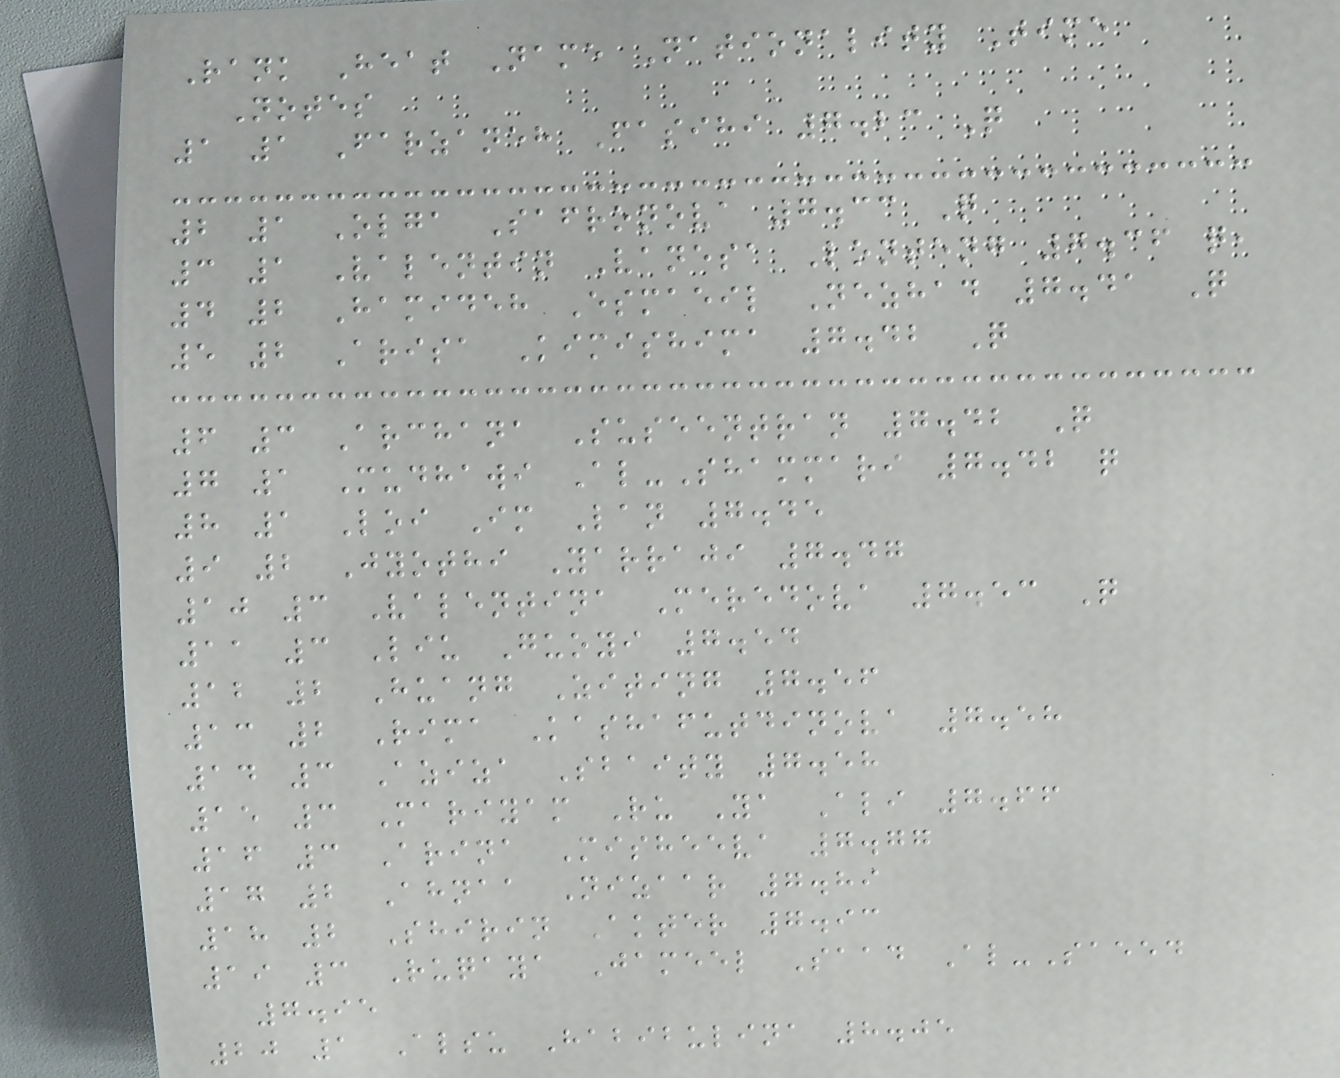Rank Heat Name Nationality Time
Notes
1 1 Farzaneh Fasihi 7.23 Q
2 1 Olga Safronova 7.33 Q
3 1 Valentin Vanesa Lonteng 7.36 q,
4 2 Hamideh Esmaeil Nezhad 7.41 Q
5 2 Arisa Kimishima 7.42 Q
6 3 Archana Suseentran 7.42 Q
7 1 Mudhawi Al-Shammari 7.42 q
8 1 Loi Im Lan 7.45
9 2 Jyothi Yarraji 7.47
10 3 Valentina Meredova 7.53 Q
11 3 Liu Guoyi 7.54
12 2 Huang Ziting 7.56
13 2 Rima Kashafutdinova 7.58
14 3 Aziza Sbaity 7.58
15 3 Mariyam Ru Ya Ali 7.66
16 3 Arina Misheeva 7.77
17 2 Ahnaa Nizaar 7.89
18 2 Shirin Akter 7.93
19 3 Ruqaya Jameel Saad Al-Saeed
7.95
20 1 Alsu Habibulina 8.05
